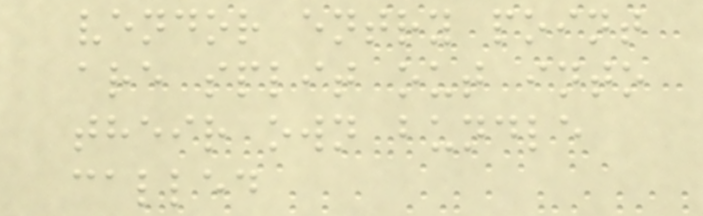vendor entry point
are split out into
their own bundle
called
